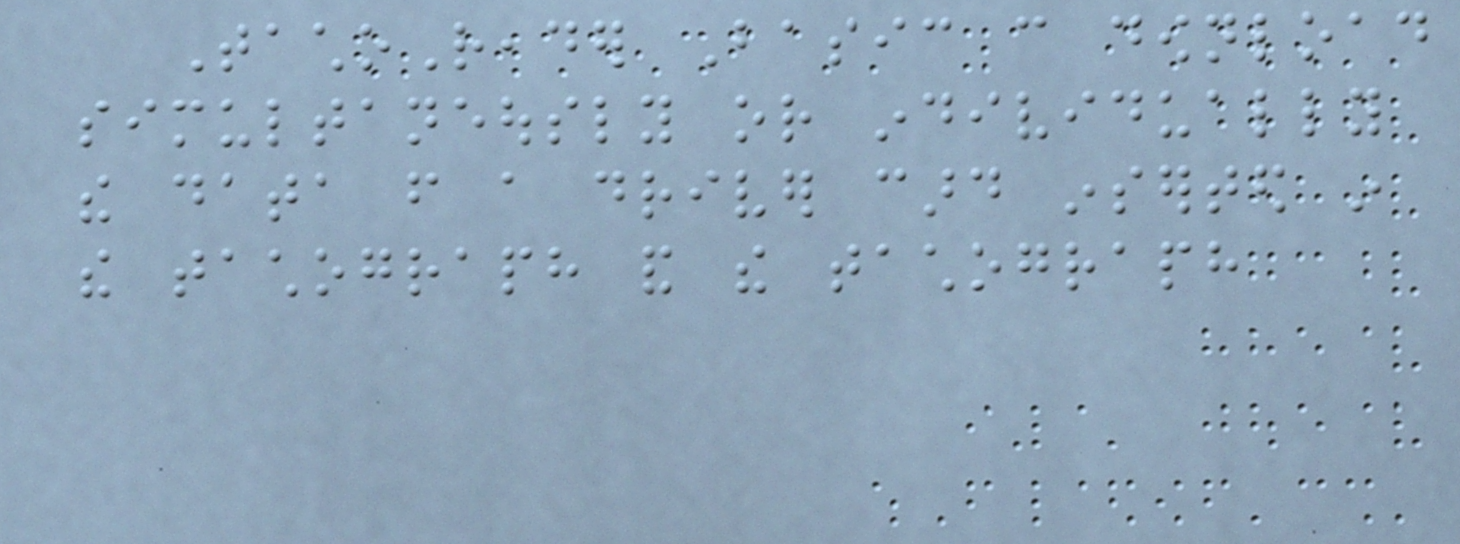TachoReader Basic can download
simultaneously or individually
the data from a driver card inserted in
the tachograph and the tachograph
